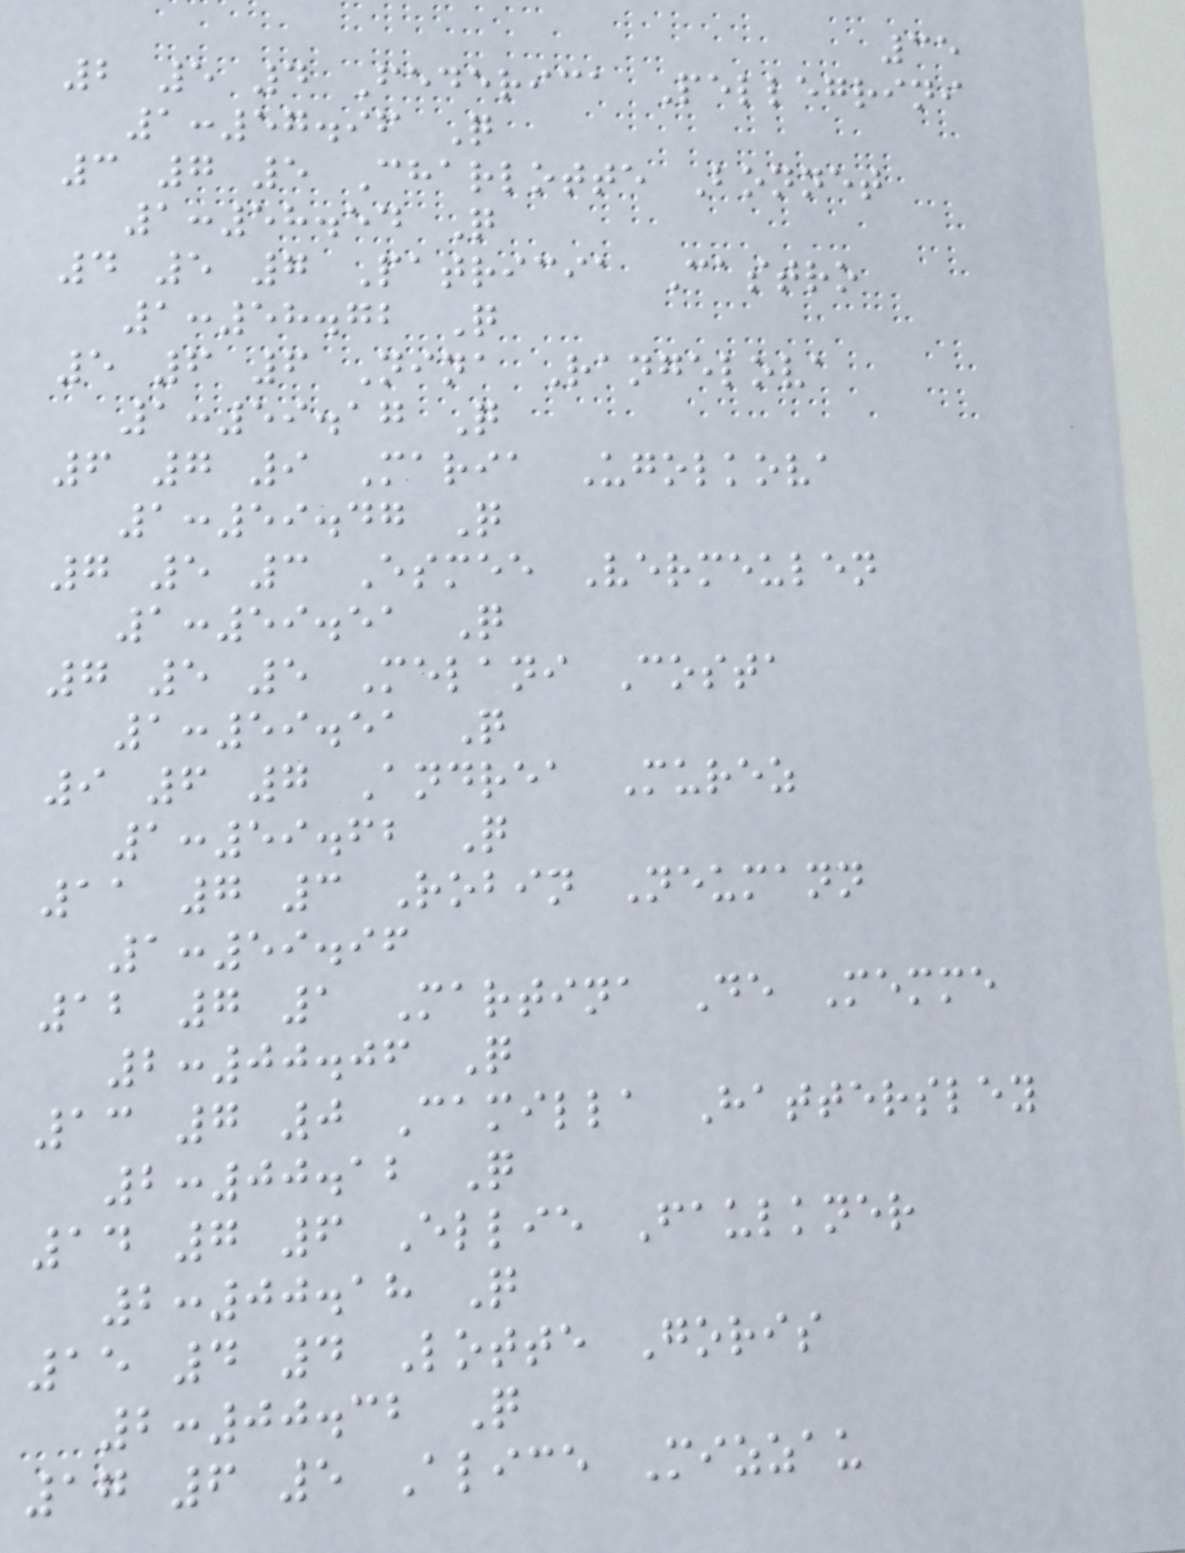35
2 5 4 Federica Pellegrini
1:57.96 Q
3 7 5 Charlotte Bonnet
1:58.54 Q
4 5 7 Patricia Castro
1:58.72 Q
5 6 6 Nina Rangelova
1:59.17 Q
6 7 9 Maria Ugolkova
1:59.47 Q
7 5 3 Esmee Vermeulen
1:59.51 Q
7 5 5 Melani Costa
1:59.51 Q
9 6 7 Andrea Murez
1:59.62 Q
11 7 3 Robin Neumann
1:59.96
12 7 1 Martina De Memme
2:00.06 Q
13 7 0 Camilla Hattersley
2:00.12 Q
14 7 6 Ellie Faulkner
2:00.18 Q
15 4 4 Lotte Goris
2:00.32 Q
17 6 5 Alice Mizzau
